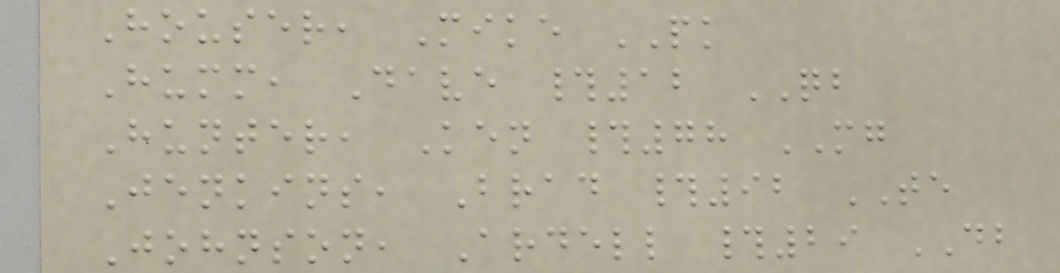Houser, Mike PK
Humm, Dave #12 QB
Hunter, Ken #78 MG
Jenkins, Brad #92 TE
Johnson, Ardell #29 DB
